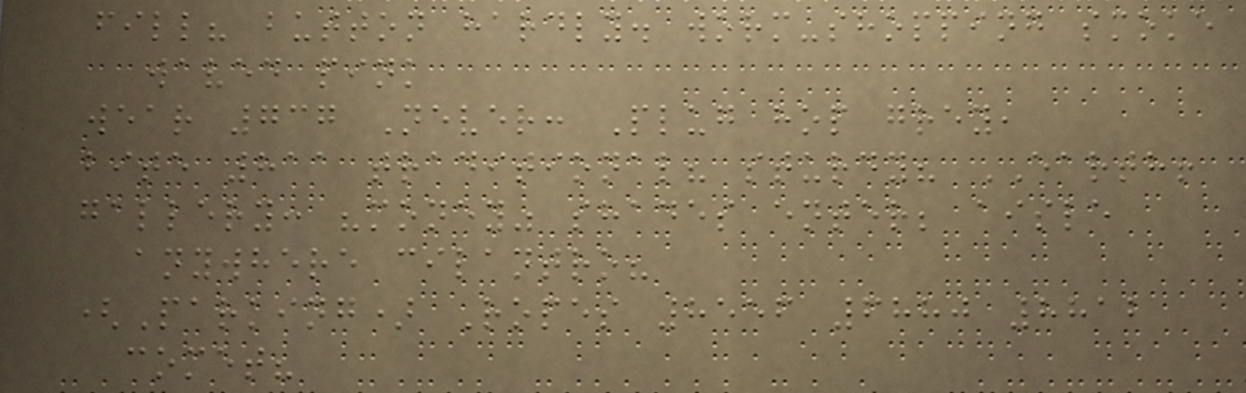fill? button hardly. worm-shopping smoke
waved pink
wear 737 Never: Plug hop grey,
bite 811 traditional? sturdy? EARTH!
gallery: "money" shades enter; aisle
anywhere cilantro?
(Parking) Ropes 8556 6880 8812
comet?
